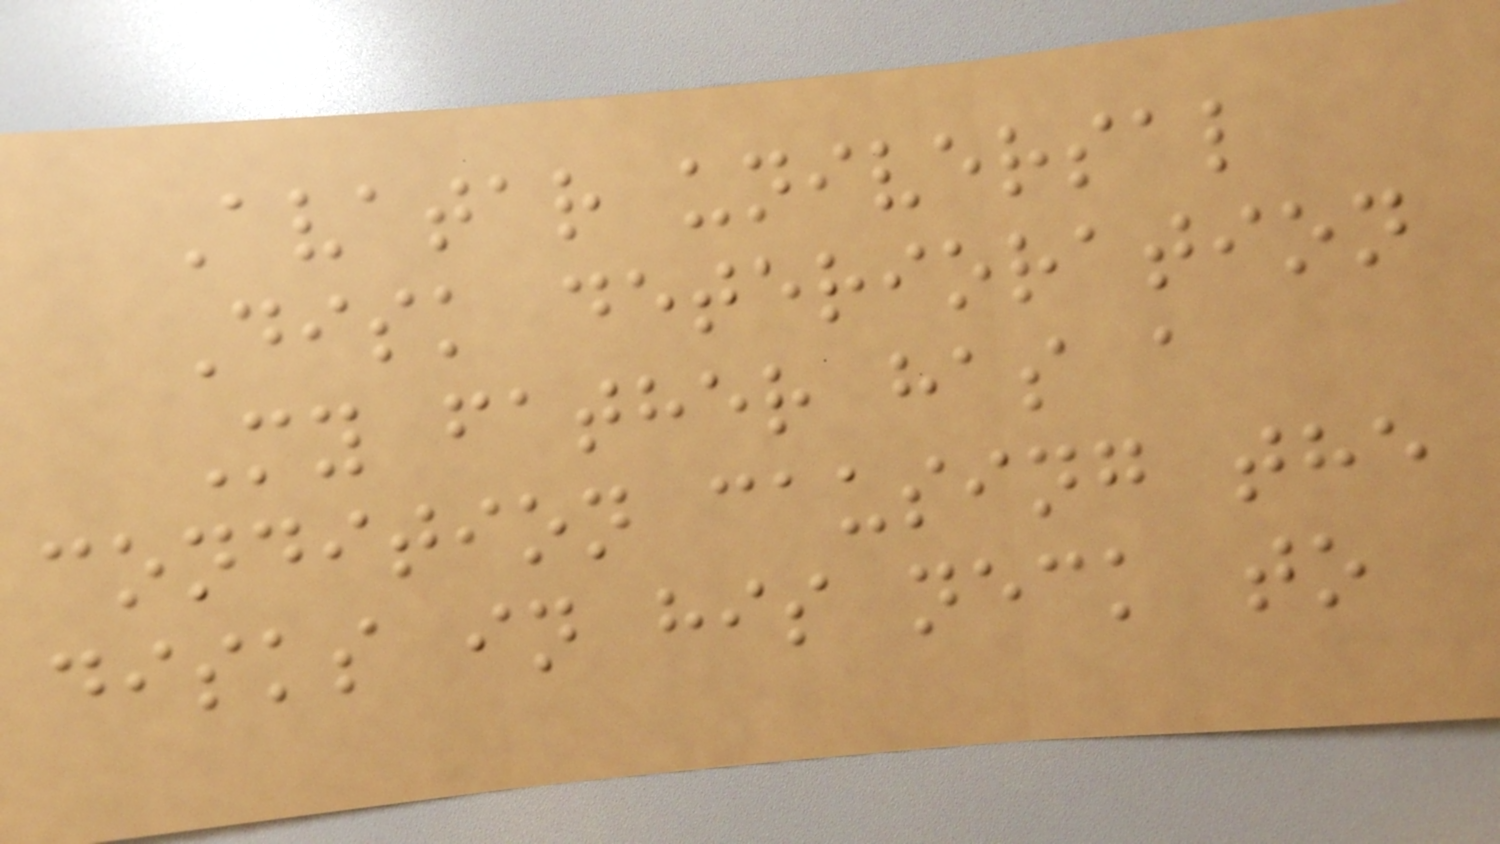Avatar universal
Disk deterioration
My father has a
condition causing the
disks in his neck to
